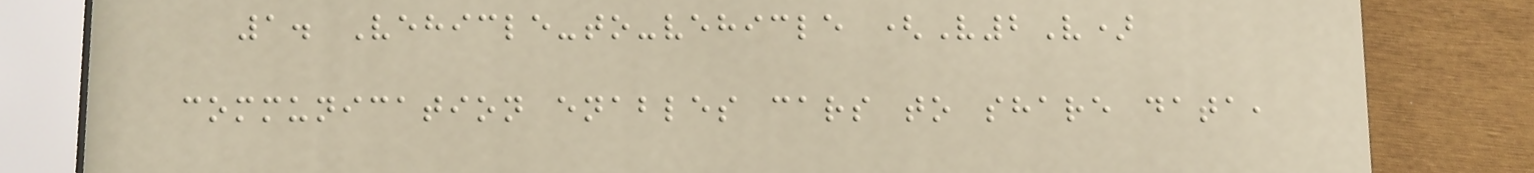1. Vehicle-to-vehicle (V2V)
communication enables cars to share data,
